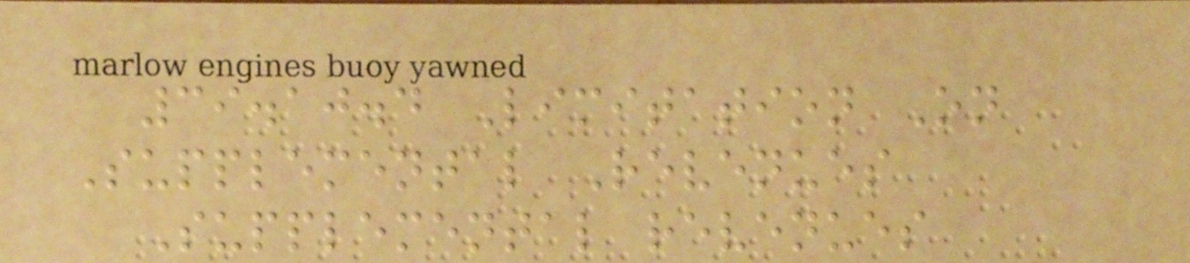39.10.4 Limitation On
Supplemental Revenues
Supplemental revenues
